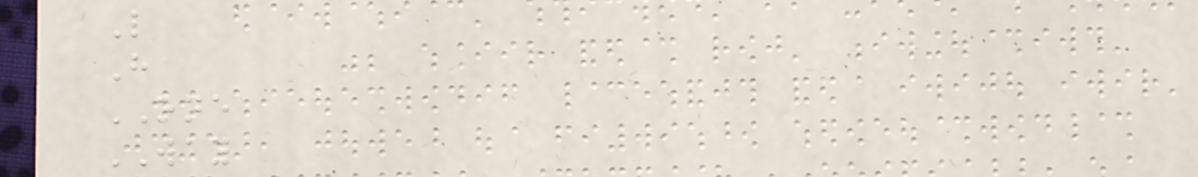L
H
ONE
WAY
